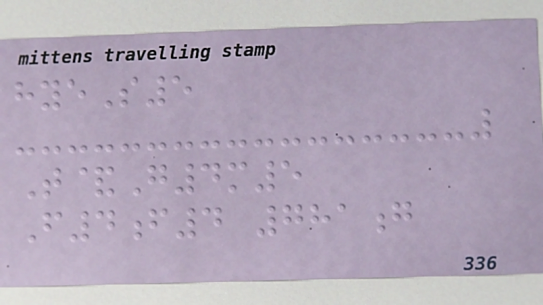hyeS5
T&G4m5
F4f4 781g
